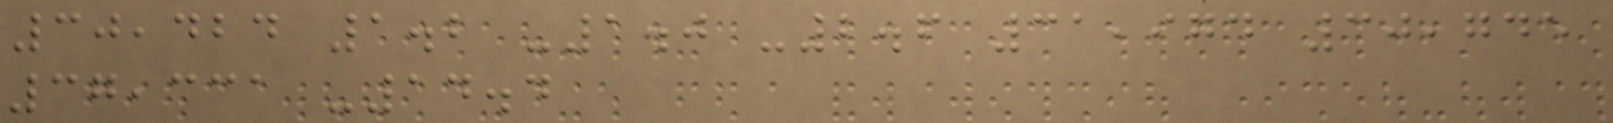30,424 1.2 -1.0 -2.6 31,974 30,745
37,331 -14.4
